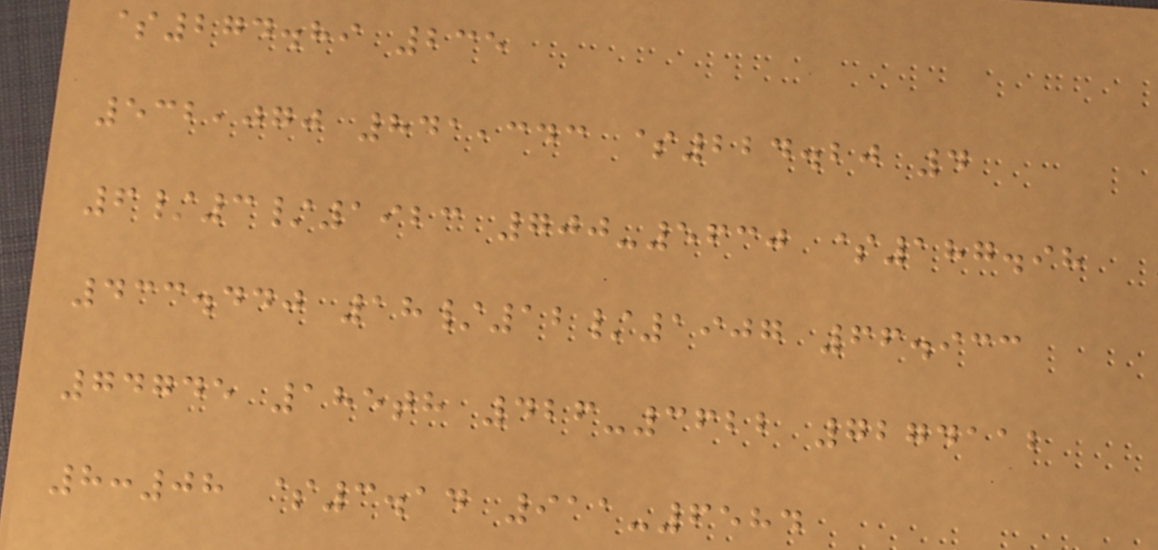$274.89 235
532,070 841,343 $224.20 4
6/3/1923 700-5630 $187.98
433.440 18/12/1907 66.933
74745 185th 426-3622 7274112
8:08 $3.14 911-6584
